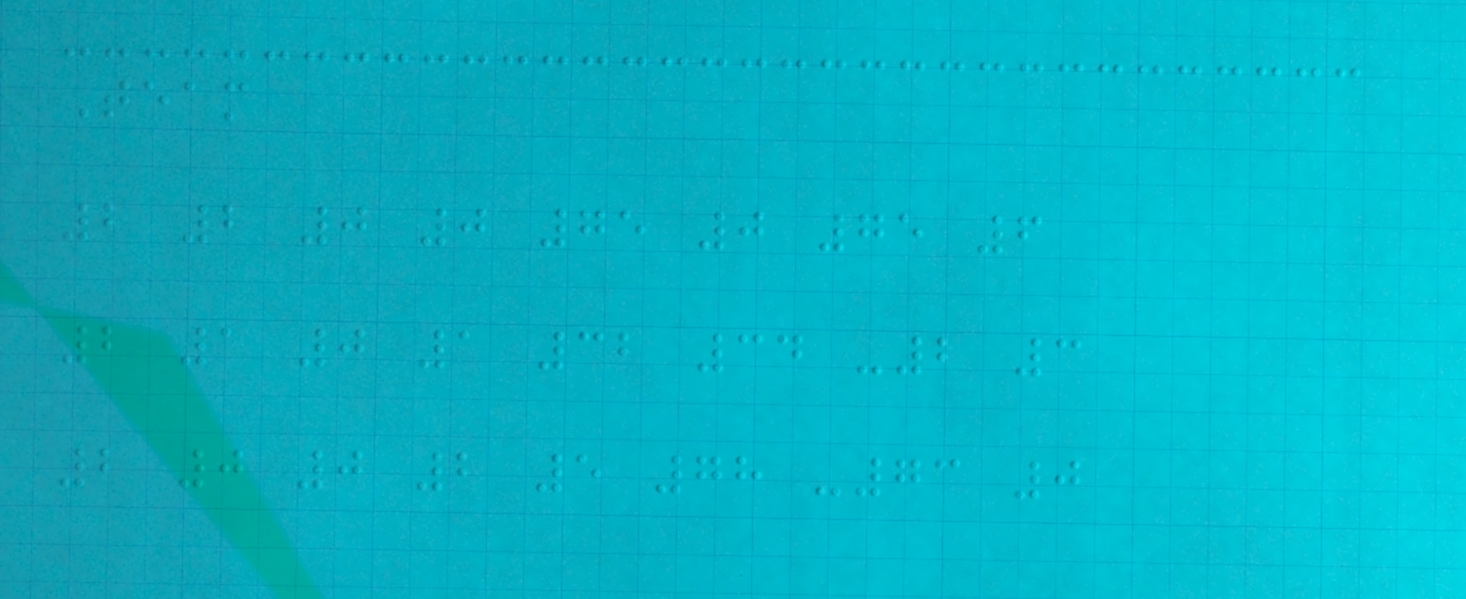Team
2 2 0 0 75 0 75 6
2 1 0 1 32 34 -2 3
2 0 0 2 5 78 -73 0
